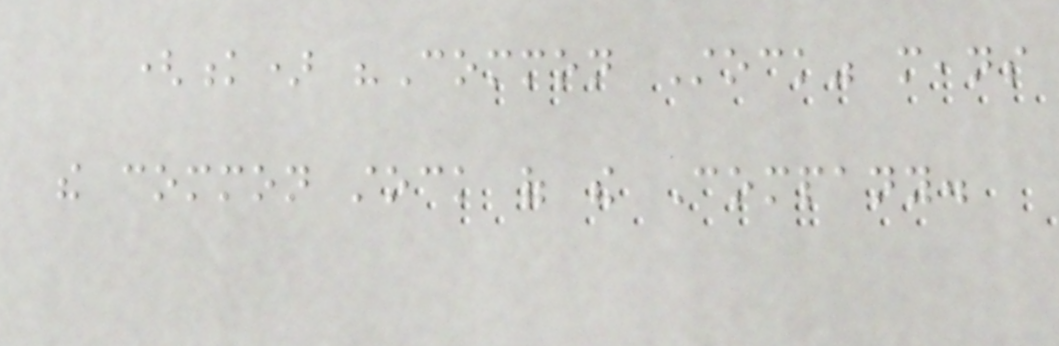(k) "Common Stock" means
the common stock of the Company.
